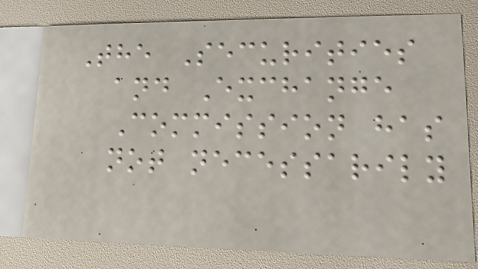The Securities
and Exchange
Commission has
not necessarily
